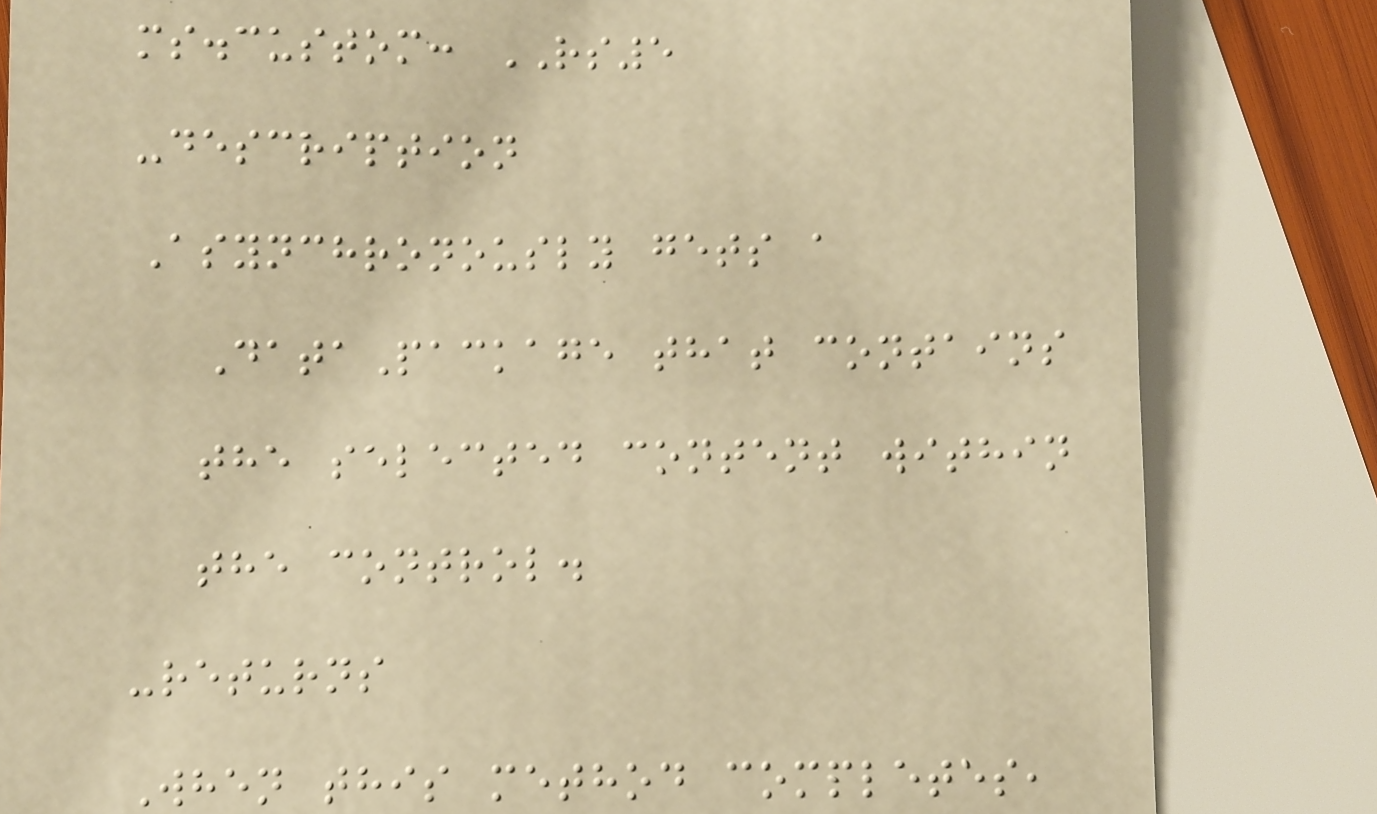ms.custom: RS5
-description
Asynchronously gets a
DataPackage that contains
the selected content within
the control.
-returns
When this method completes,
